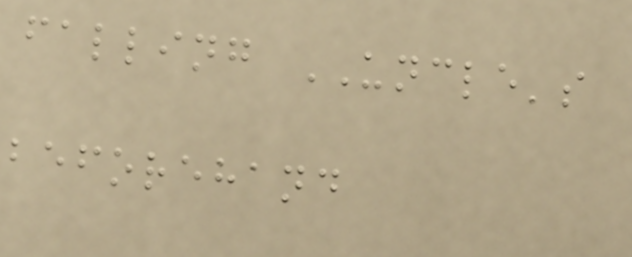falling UNCLE's
beforehand
